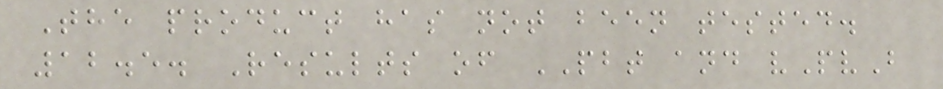The product has not been tested.
12.5. Results of PBT and vPvB
